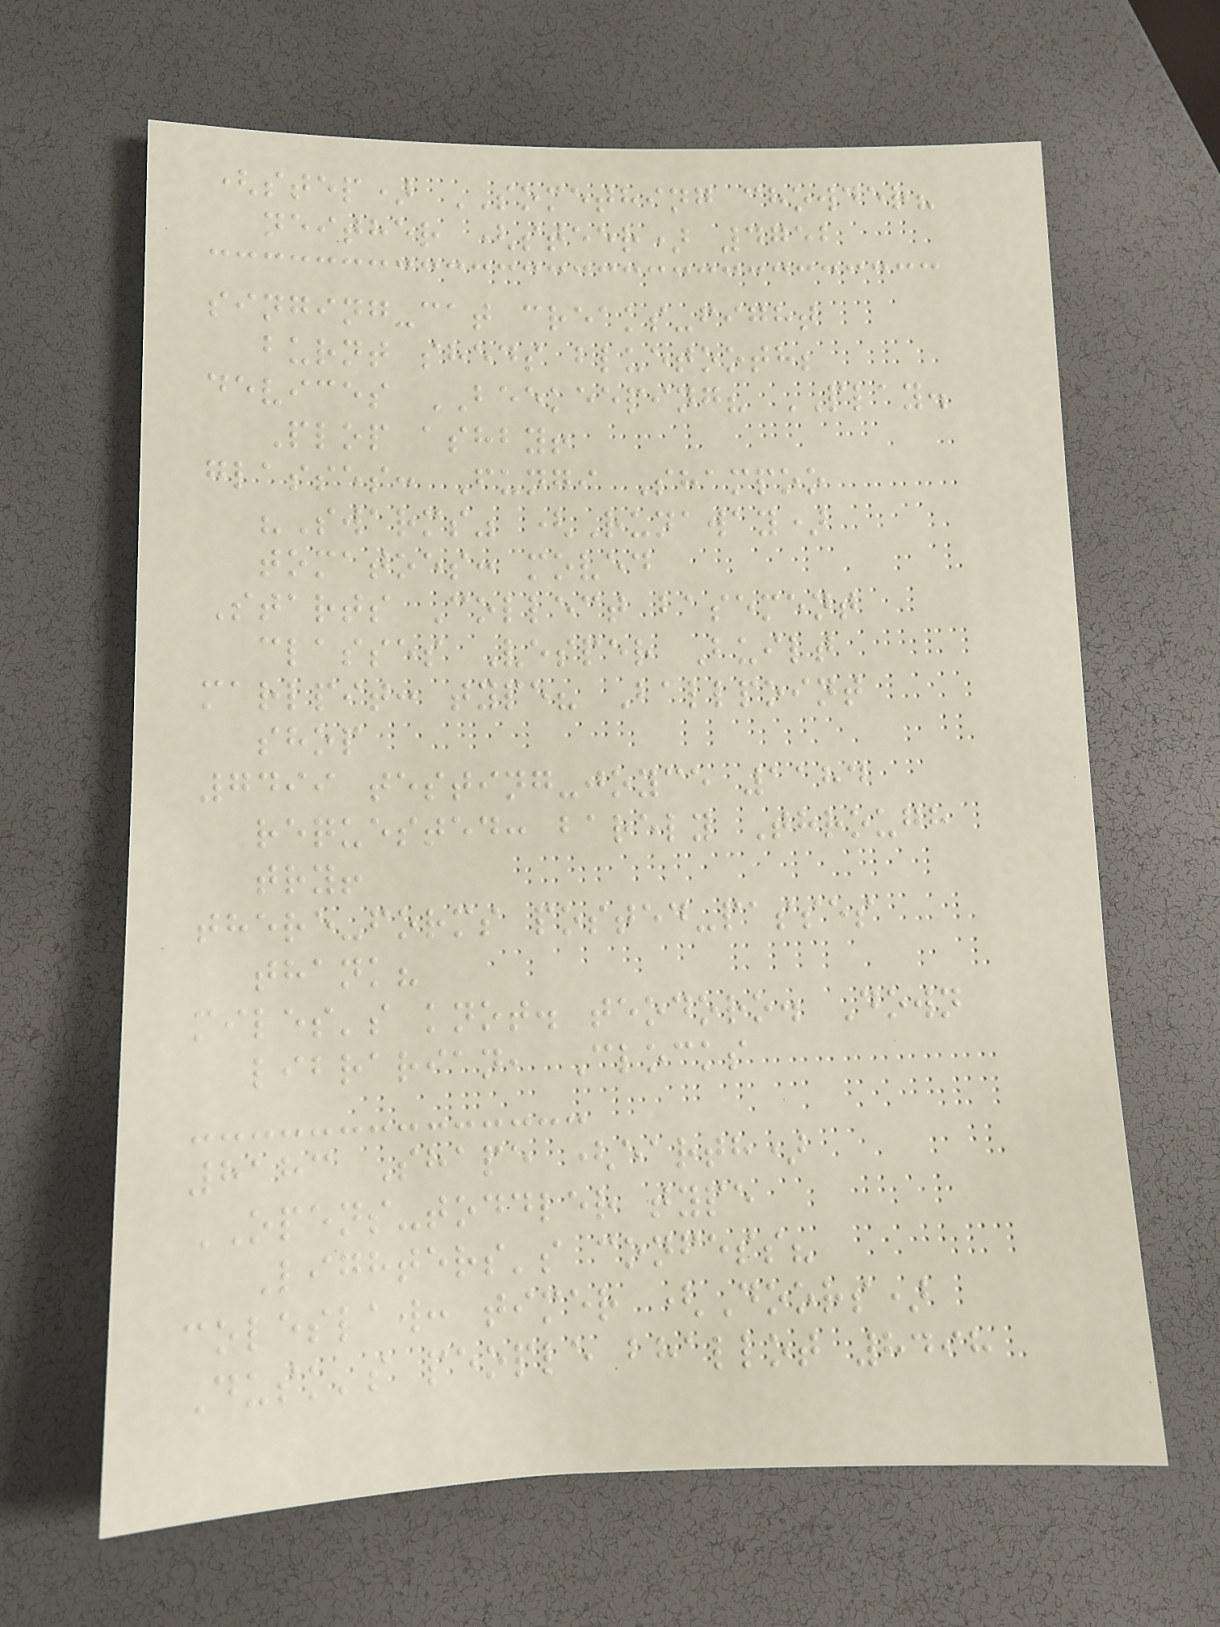(step) SOMETHING chowder?
neither (steer) 4752
singing-cat creaks-fight
burnt sheds bluetooth;
devices BEEKEEPING? PLAY.
Plop ashby!
glasses: Fungi Shampoo
"Swarms" (Runaway)
tomatoes: moved
Starts Collect basement
classes Vesper Built
marlpit: type? Ballpoint
shop
7499 testing-joyce 1184
requested: barely Through
try!
there-forms posted-passes
thank?
miles's knot. teodoro. Down
librarian, Clocks
8183 Shape (earth)
OPENS-toddler type
Lighters's confess?
coleslaw: timer (Doors)
Dusk's people bhallot 8498
